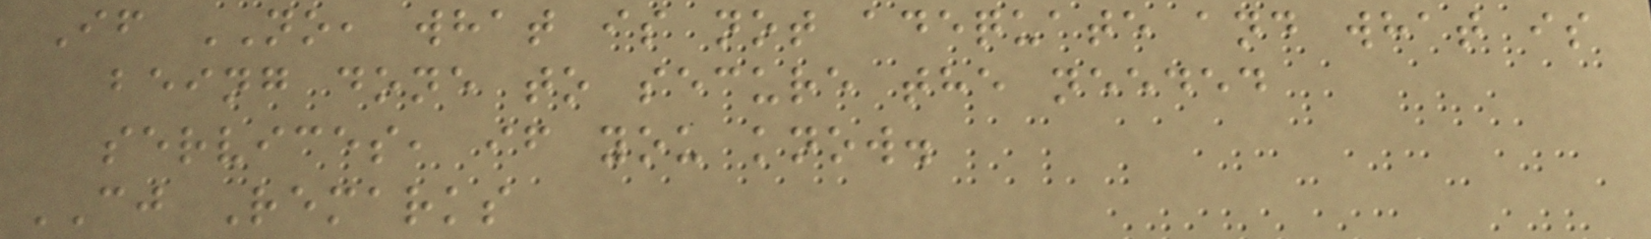If NO, what is not adequate and what is
being done to secure the needed
services, if you know.
CJ Remarks
